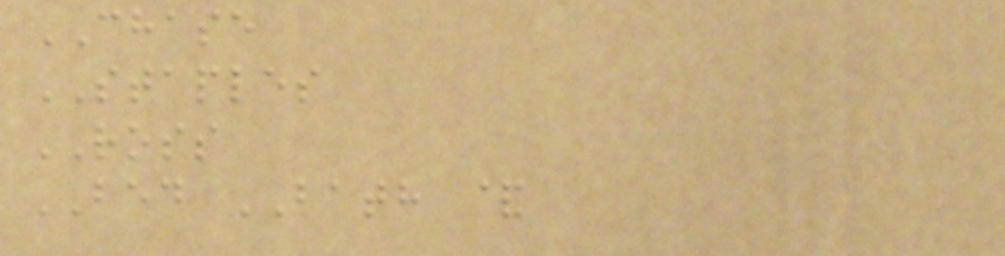CHASE
STAPLES
ROSS
BED BATH &
